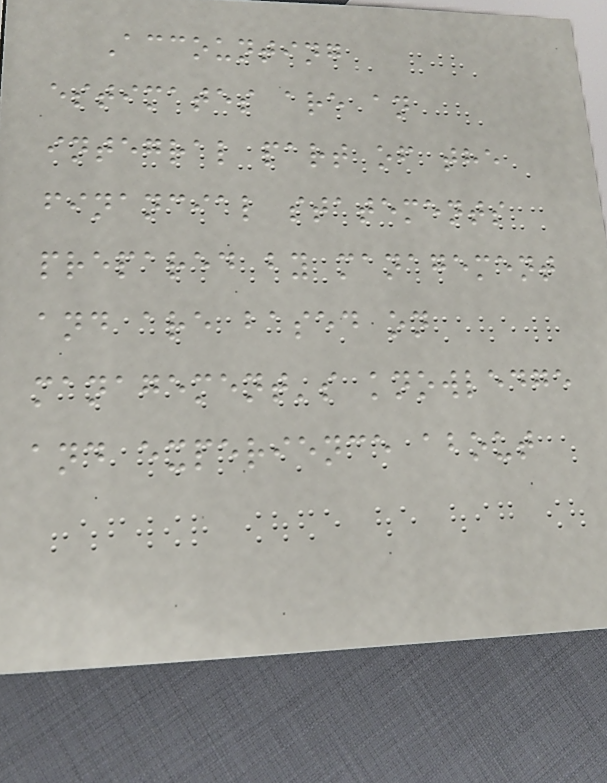Accounting
estimates are an
integral part of the
financial statements
prepared by management
and are based on
management's knowledge
and experience about
